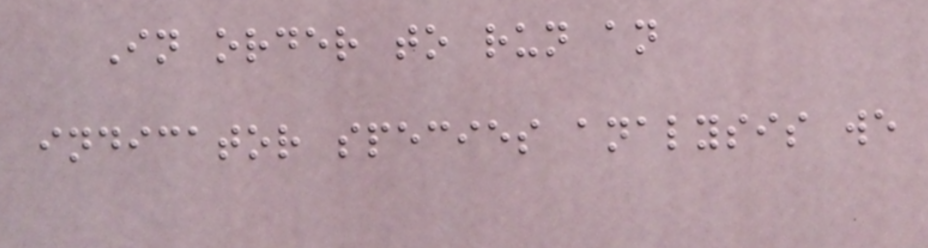In order to run an
indicator species analysis we
